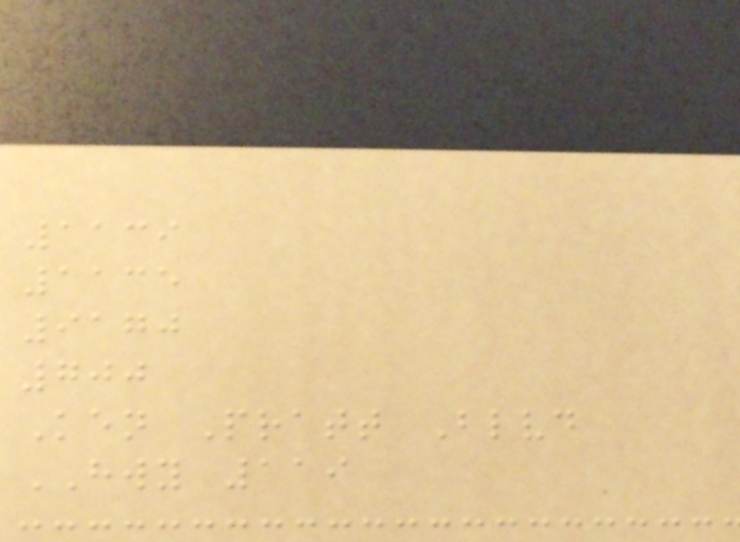1139
1135
9170
700
Ken Pratt Blvd
HWY 119
